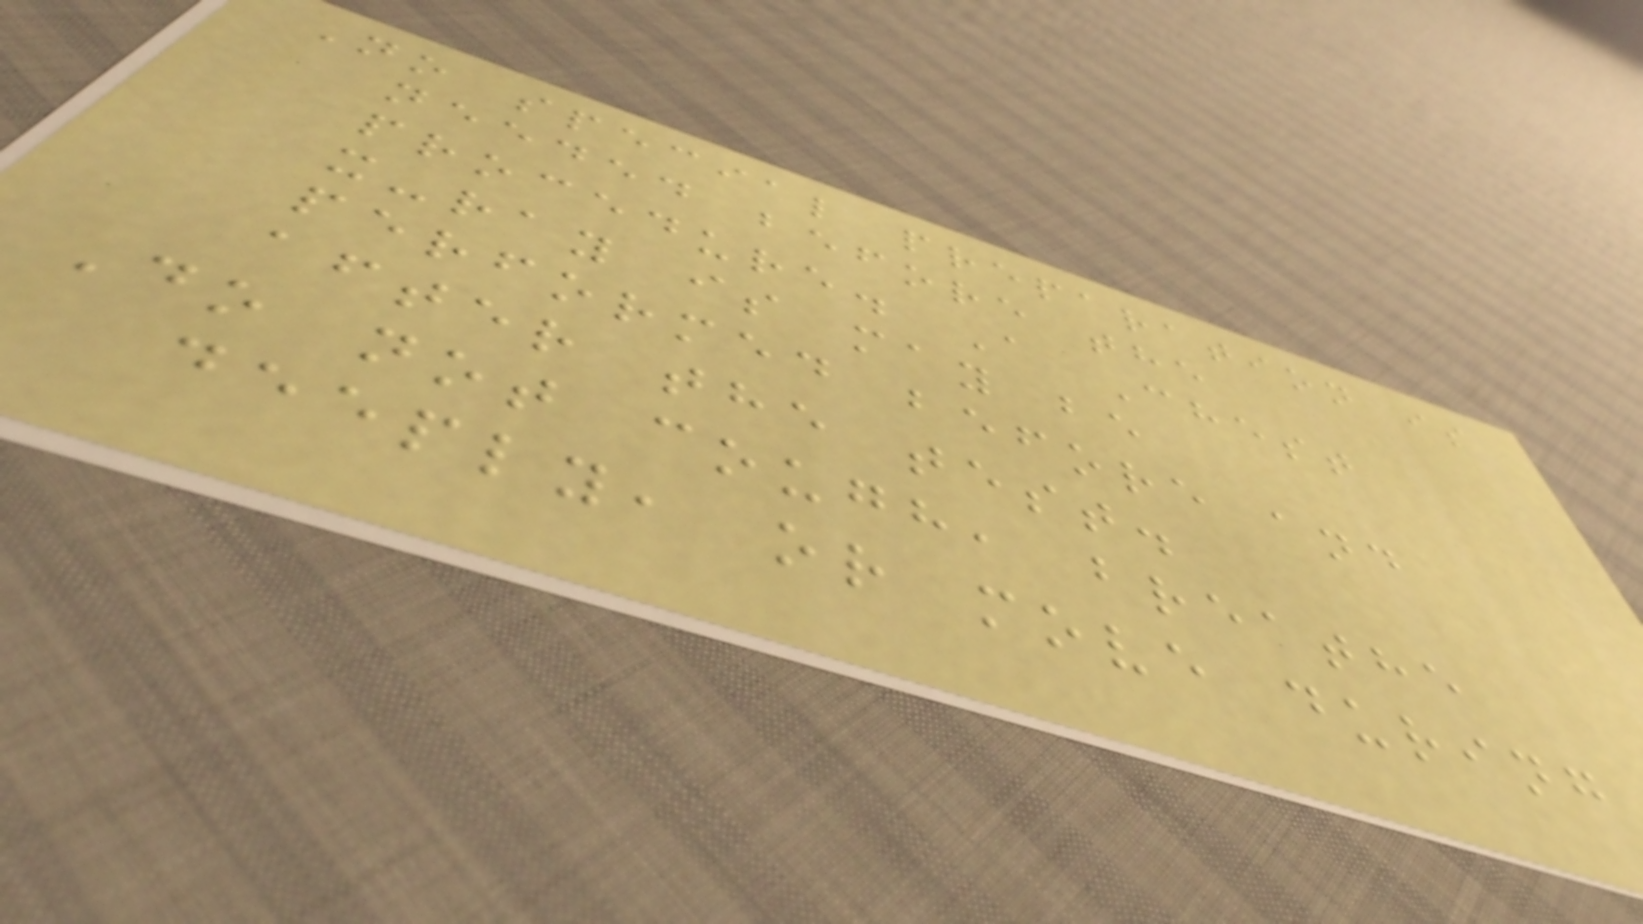No special preparation is
needed before the
procedure. A Chest
x-ray is may be
performed before and
after the test.
Do not cough, breathe
deeply, or move during
